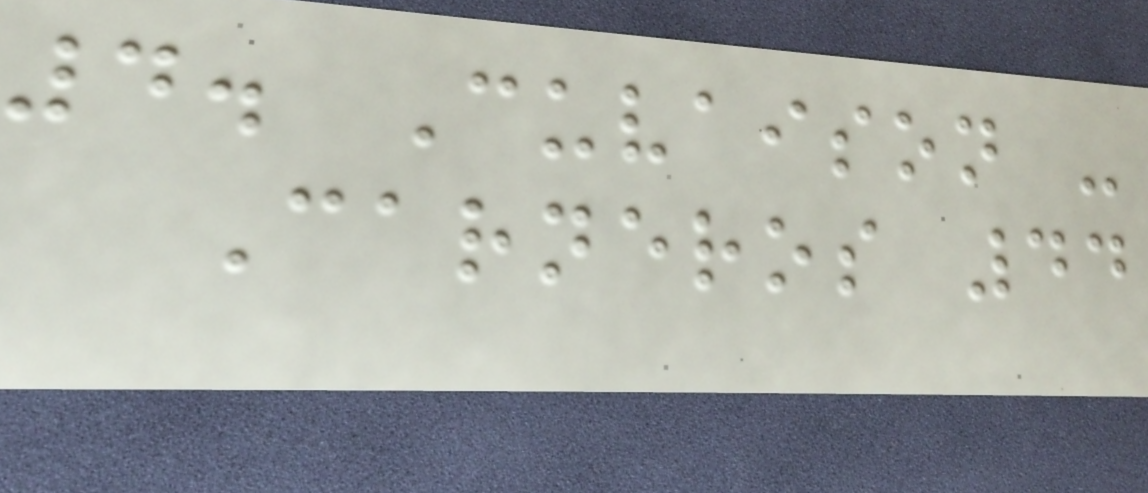4. Cuvaison -
Carneros 44
